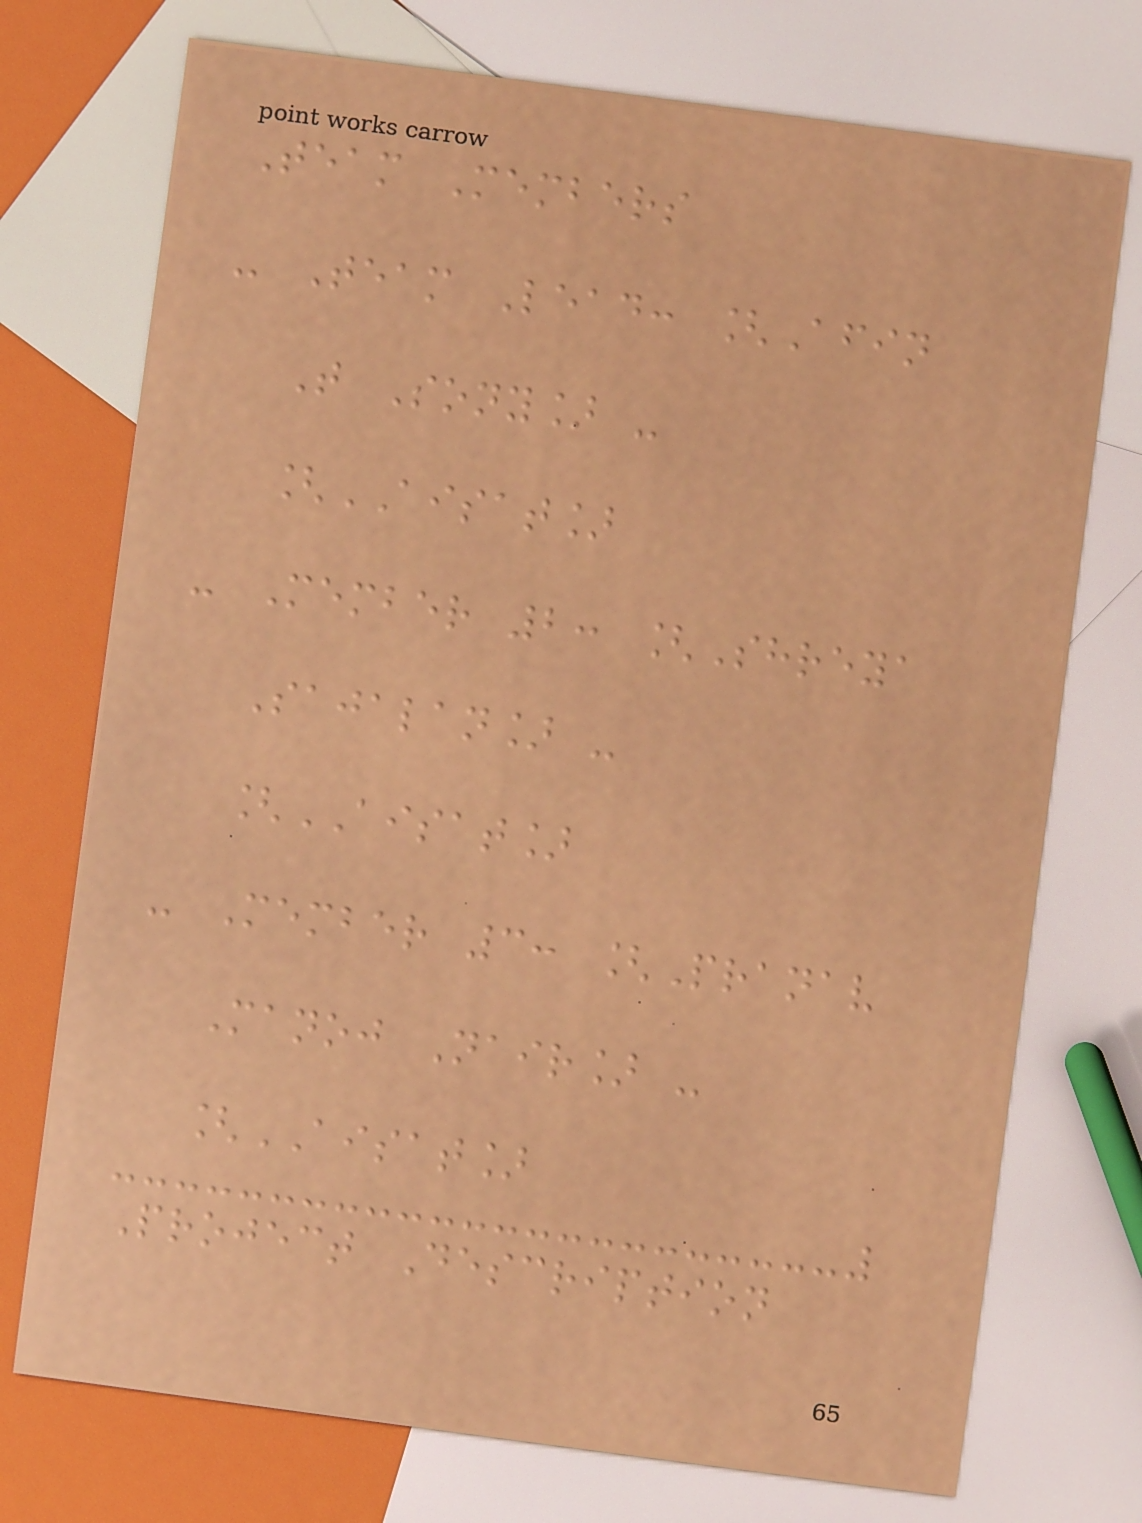Team Members
- Team Lead: [Afin
T Sony] -
[AISAT]
- Member 2: [Shreya
Sajalan] -
[AISAT]
- Member 3: [Pranav
Manoj Nair] -
[AISAT]
Project Description
